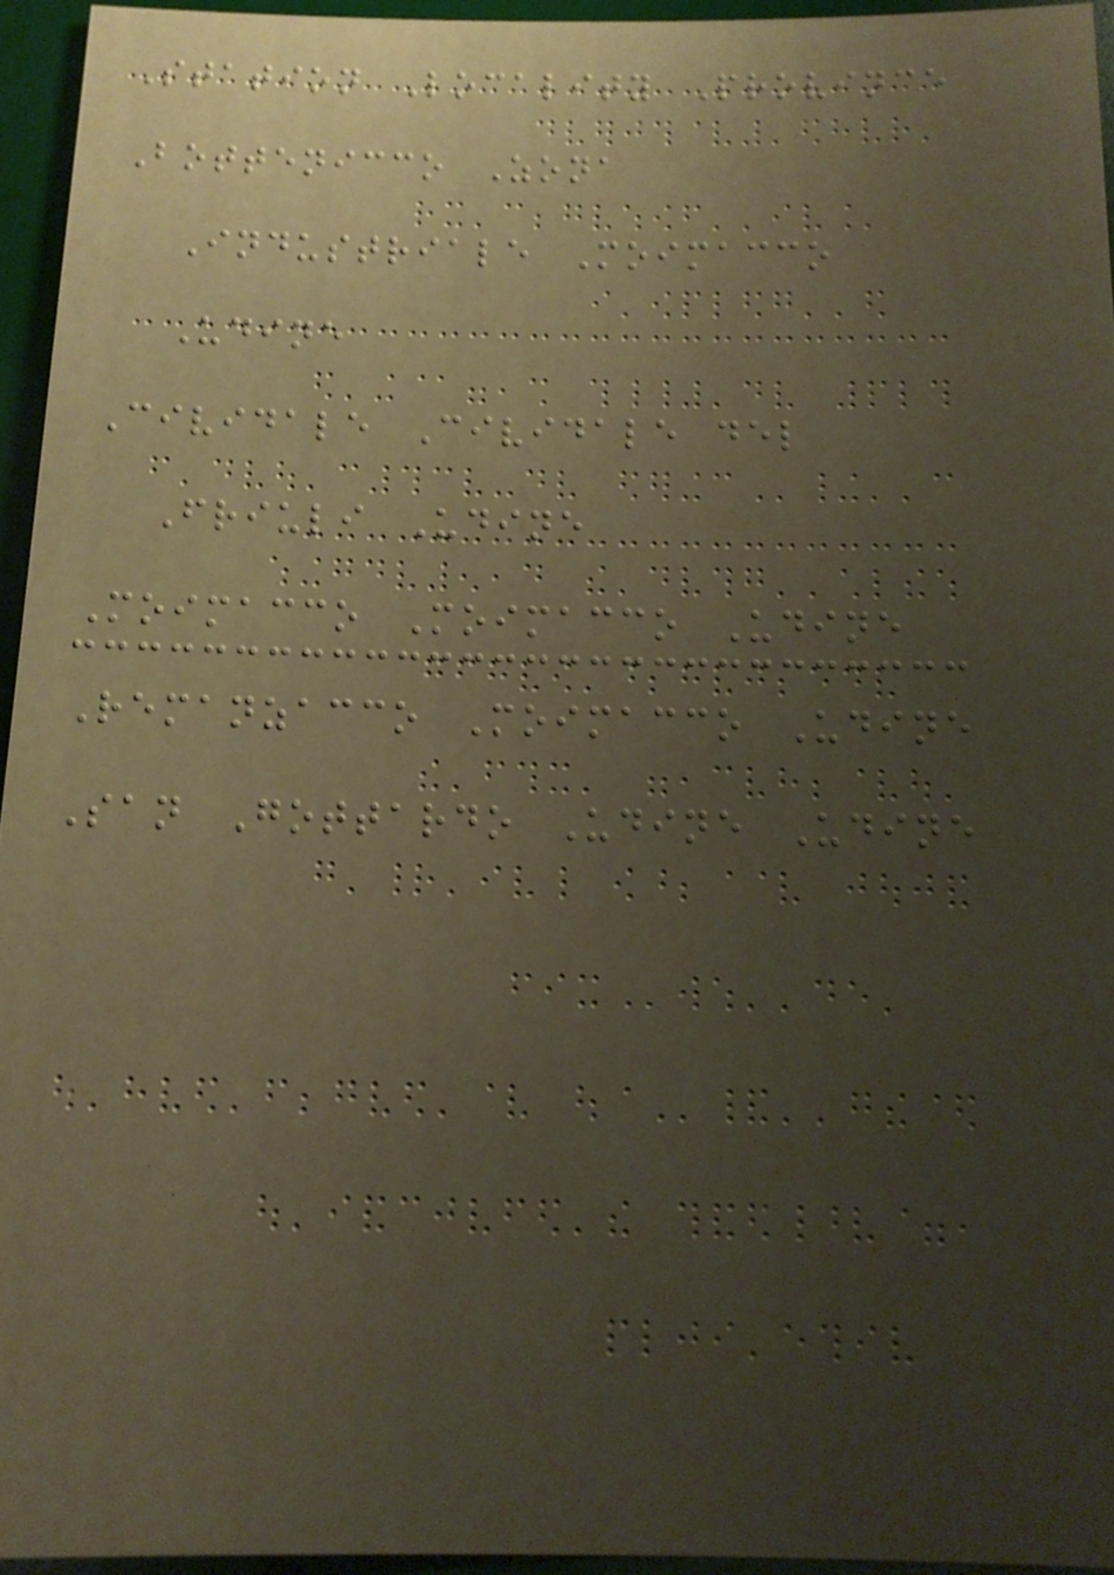Station Locality Province
Bottenicco Zona
Industriale Moimacco
Udine
Cividale Cividale del
Friuli Udine
Moimacco Moimacco Udine
Remanzacco Moimacco Udine
San Gottardo Udine Udine
